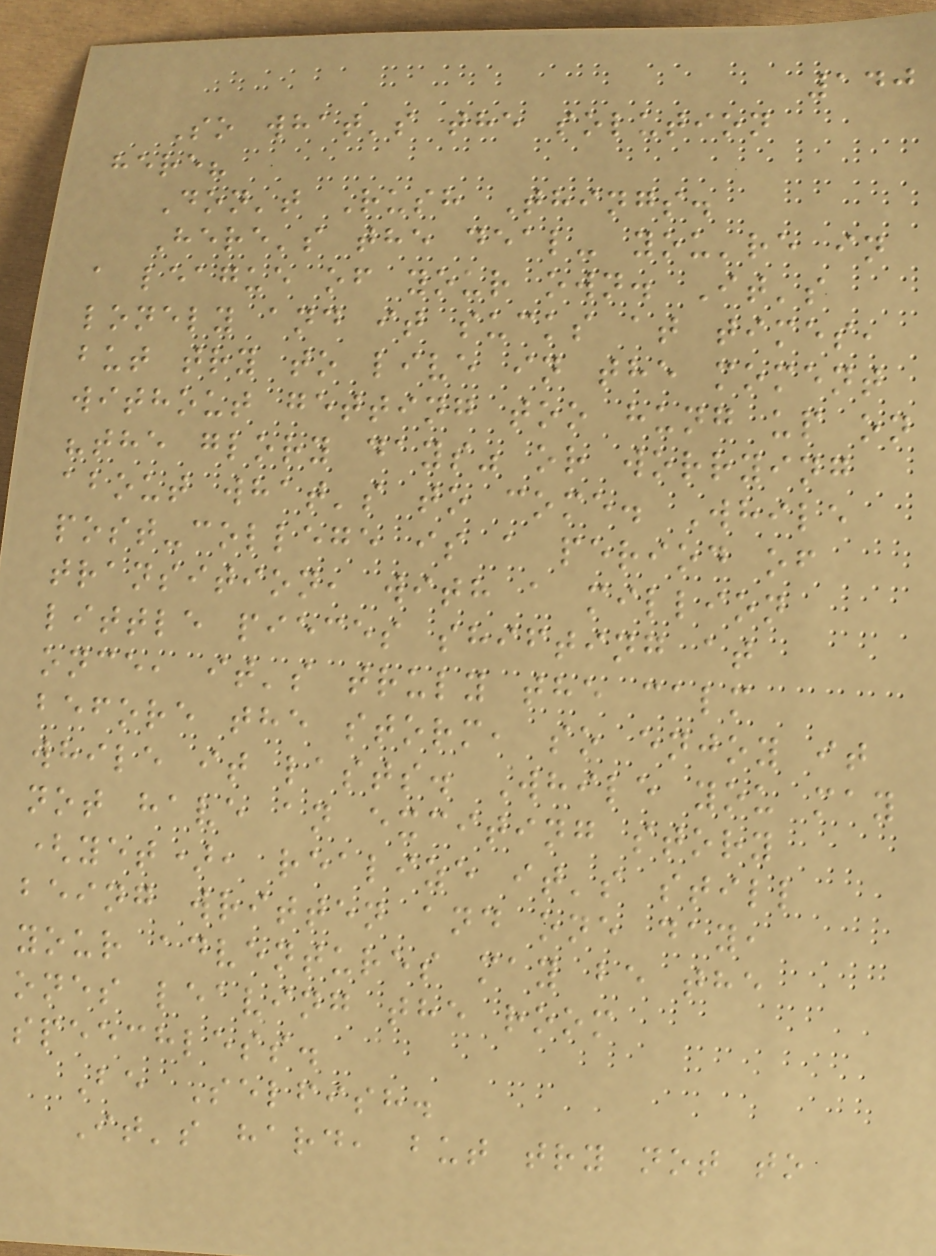140
So what's the solution
here?
Don't Rush Things.
Here's the deal- you're in
a league of your own. It's
lonely and it sucks at times,
but try to live in the moment
without getting too hung up on
"the glory days" or worrying
about what's to come. While
post-college is a period of
transition, with a million
little pieces shifting at
once, it's truly the calm
before the storm, so enjoy it
while it lasts. While you may
not have an exciting story
(yet), realize it's still
being written and one day,
your adventures may be the
ones leaving the room
speechless.
Be Selfish.
It's hard, but try not to
